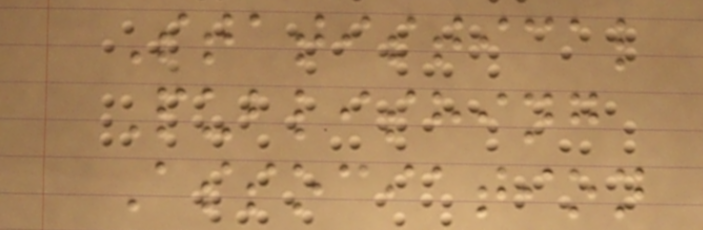Statistical
Publishing
Association
